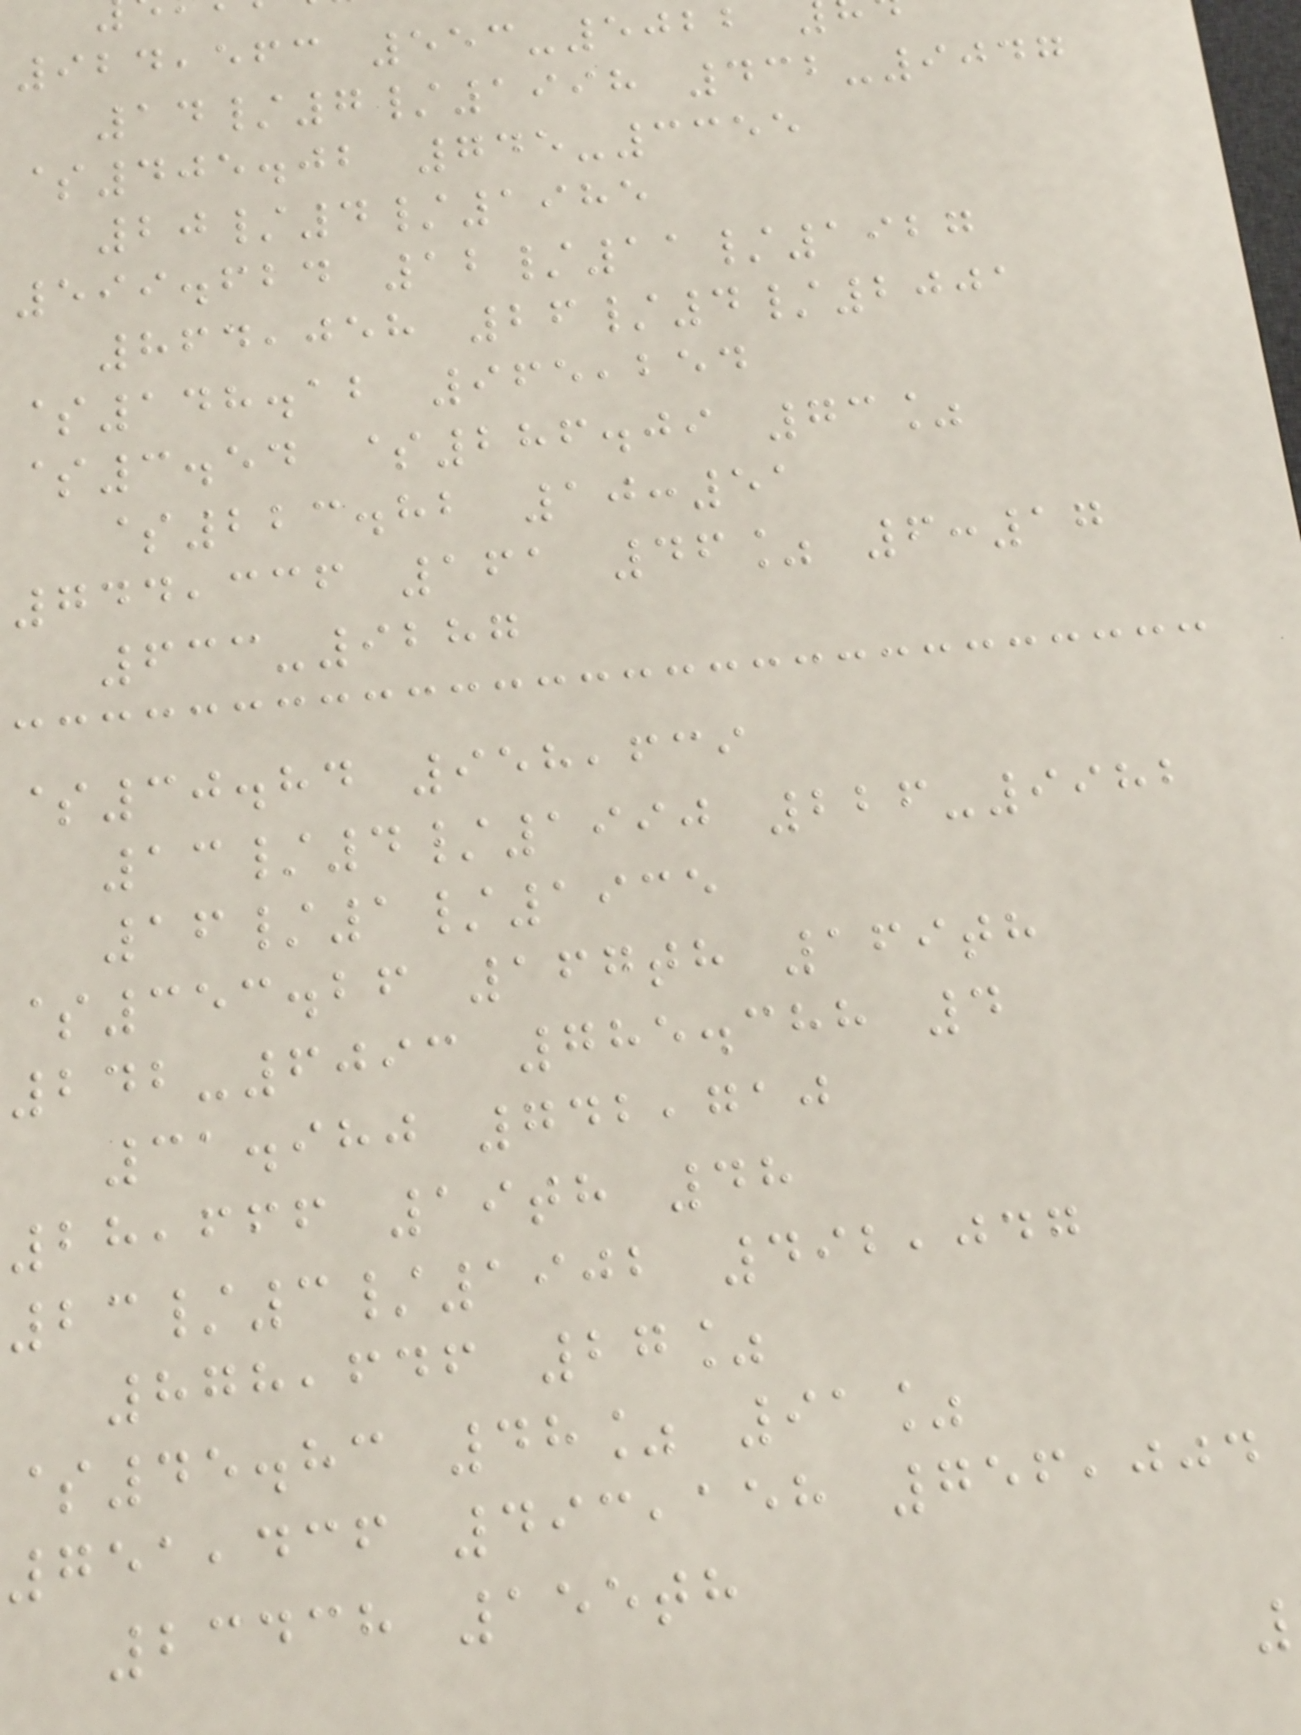924,563 553-5022
14/7/1998 432-9047
$405.02 745-3355
20/4/1985
599.624 12/11/1927
864,058 26/4/2001
$148.12 965,254
$3.54 $286.09 73%
$223.82 10:51
744,336 161 46% 6:17
633-9287
$30.84 958,639
13/4/1990 226-9982
16/1/1935
$353.26 167th 169th
242-6093 785.388 4
31.980 742,710
28,666 19th 48
23/3/1902 492,047
878,646 27%
$45.83 48% 91%
751,436 493,158 756,004
23438 155th
